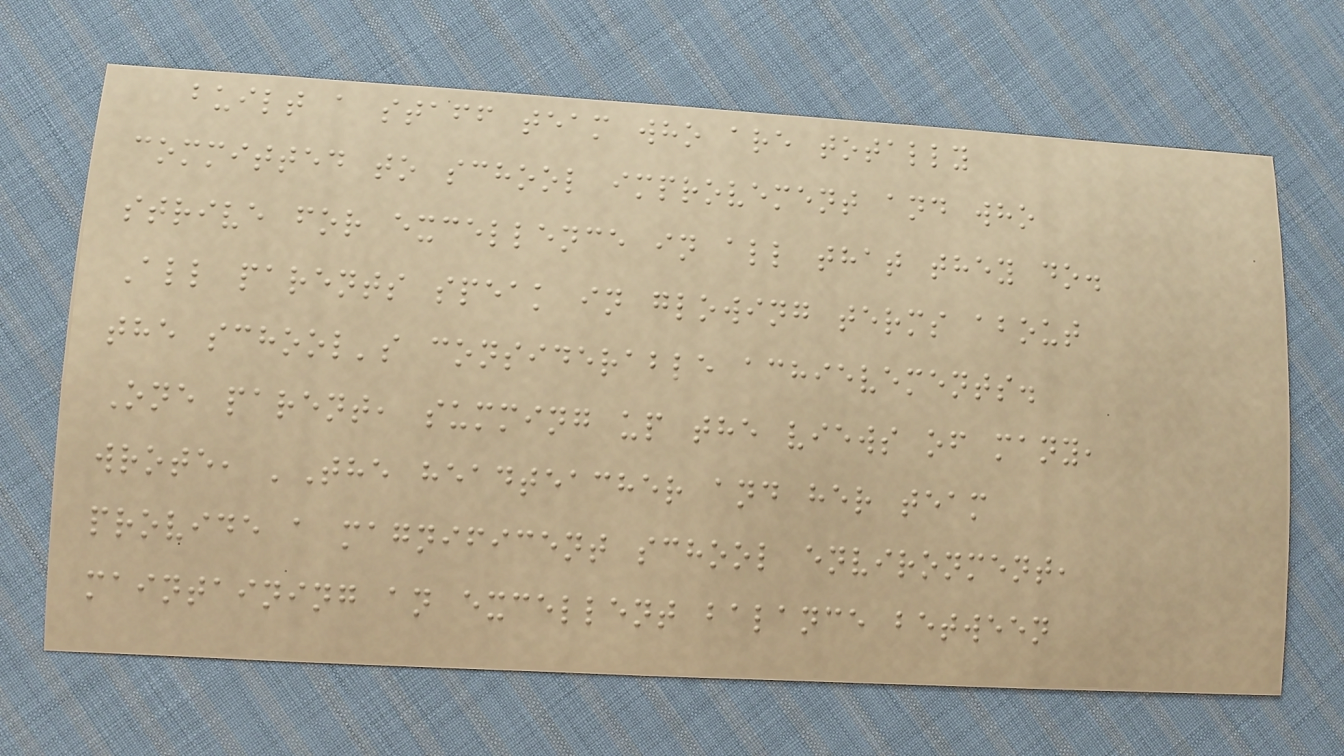built a staff team who are totally
committed to school improvement and who
strive for excellence in all that they do.
All parents speak in glowing terms about
the school's considerable achievements.
One parent, summing up the views of many,
wrote, 'The headteacher and her team
provide a magnificent school environment,
maintaining an excellent balance between
